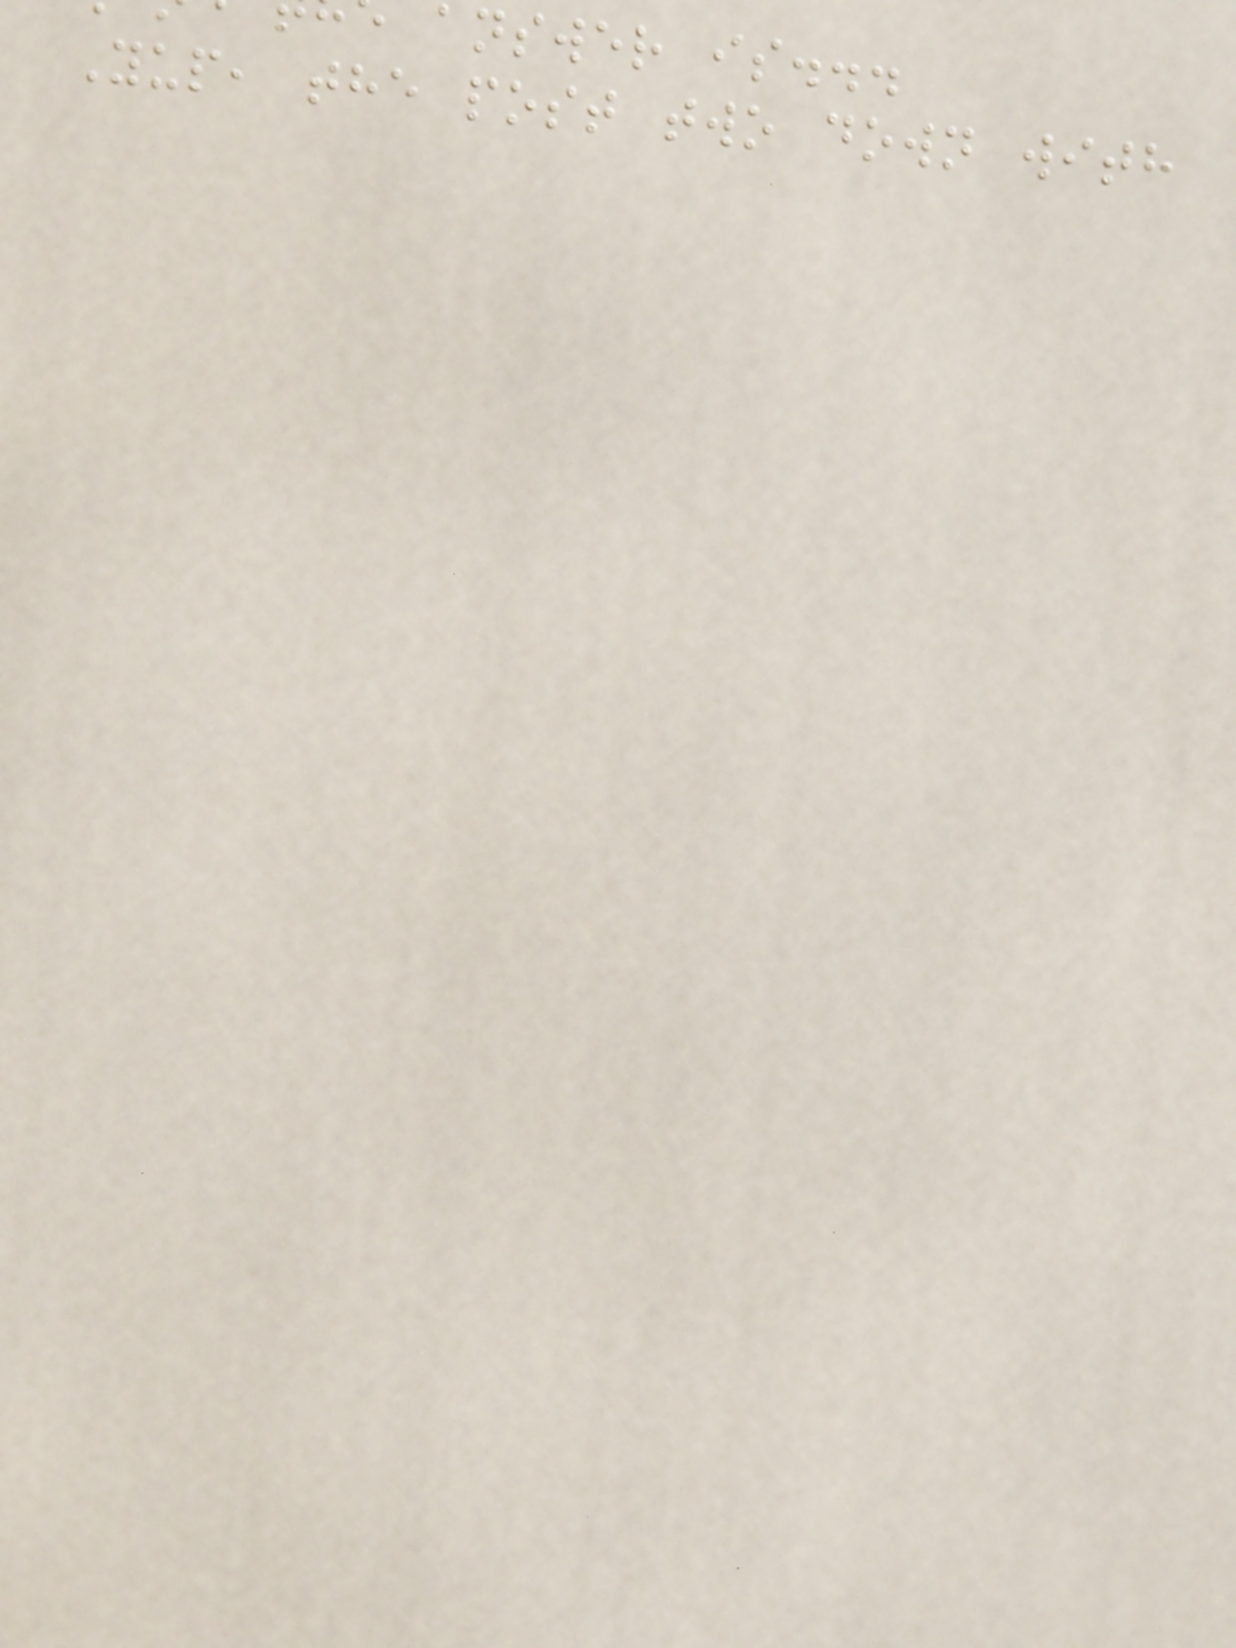answer is...
Yup, the post two down with
